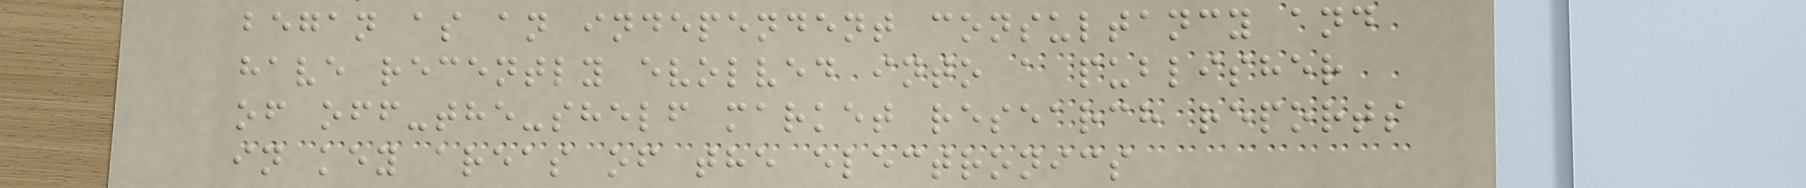began as an independent consultancy and
have recently evolved into a publisher
of off-the-shelf market research reports
in key areas of the electronics
